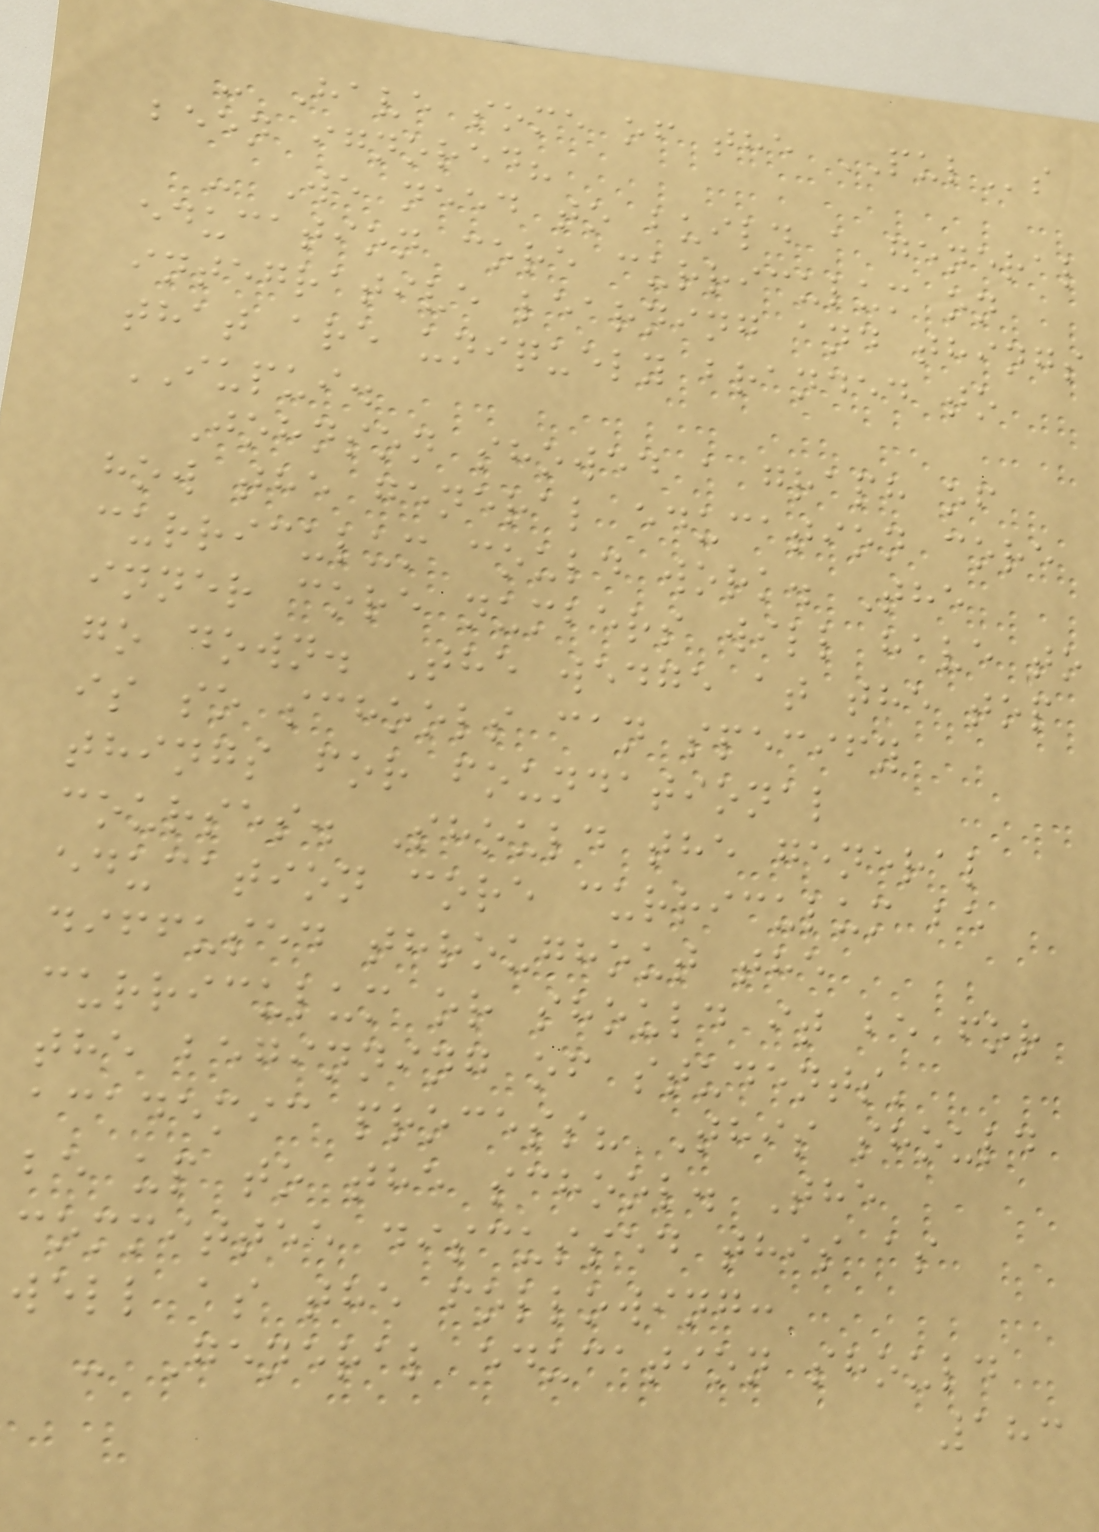- Have some of the PULs
been ignored?
- We need to build a general
education core curriculum on
integrative learning and things
that are uniquely branded to
IUPUI.
Johnson showed a graph of
how the general education core
curriculum could work. The
inner core numbers will have to
go down. The wedge at the top
is so schools can specify
things for foundational
courses. Should the general
education core curriculum be
diffused throughout the
curriculum or should it be for
the beginning of students'
academic process? This should
be up to the school. The
committee discussed this as
well as the following:
- General education should
183
